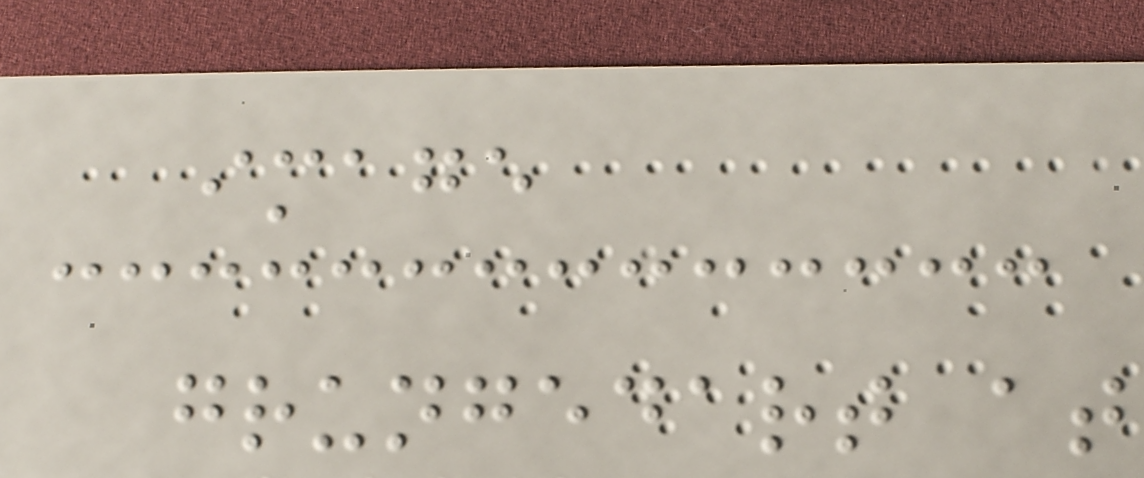image
grungedart at
